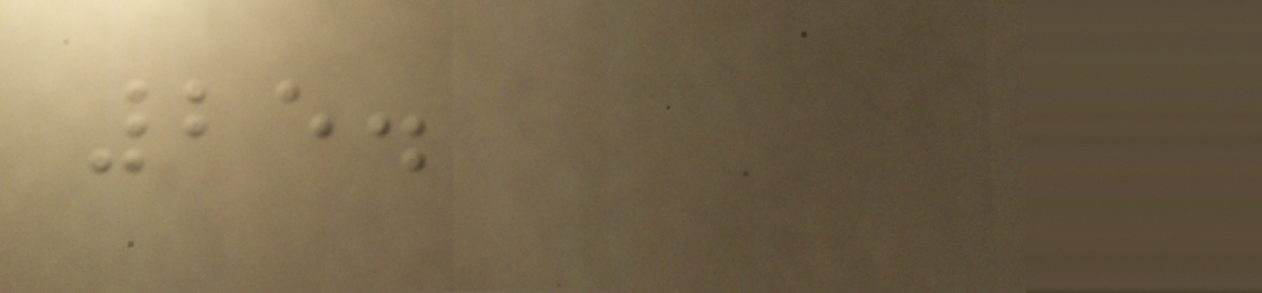25.
